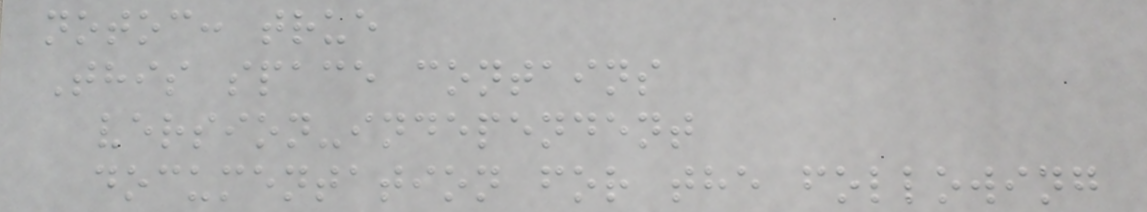notoc: true
This space contains
version-independent
documentation for the following
